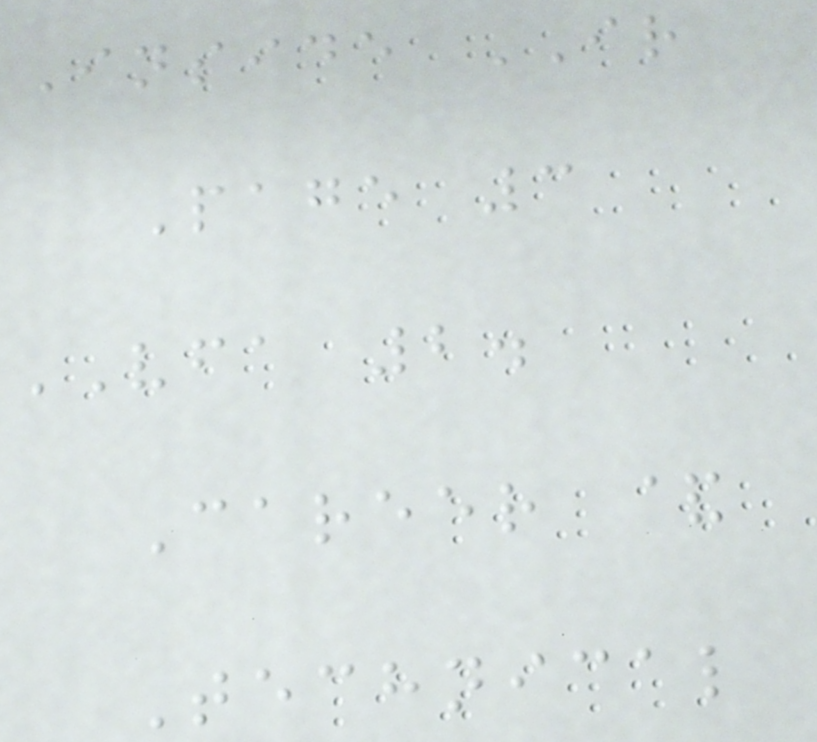Inside IR
Page 3
VFA 2.
Career &
Technical
